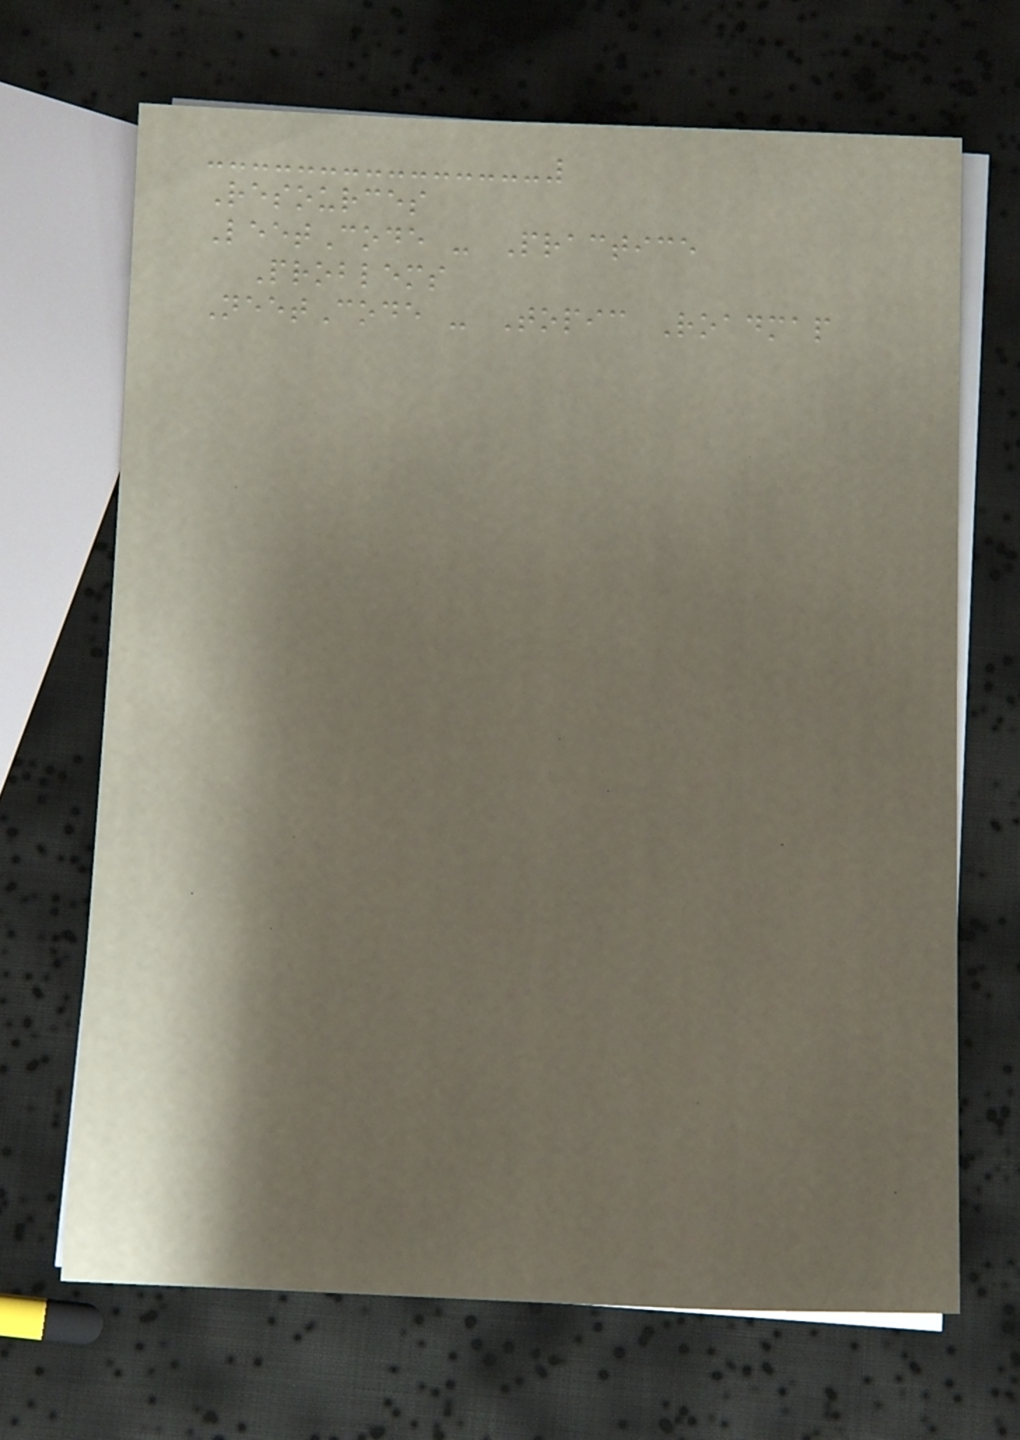Resources
LeetCode - Practice
Problems
NeetCode - Topic Roadmap
